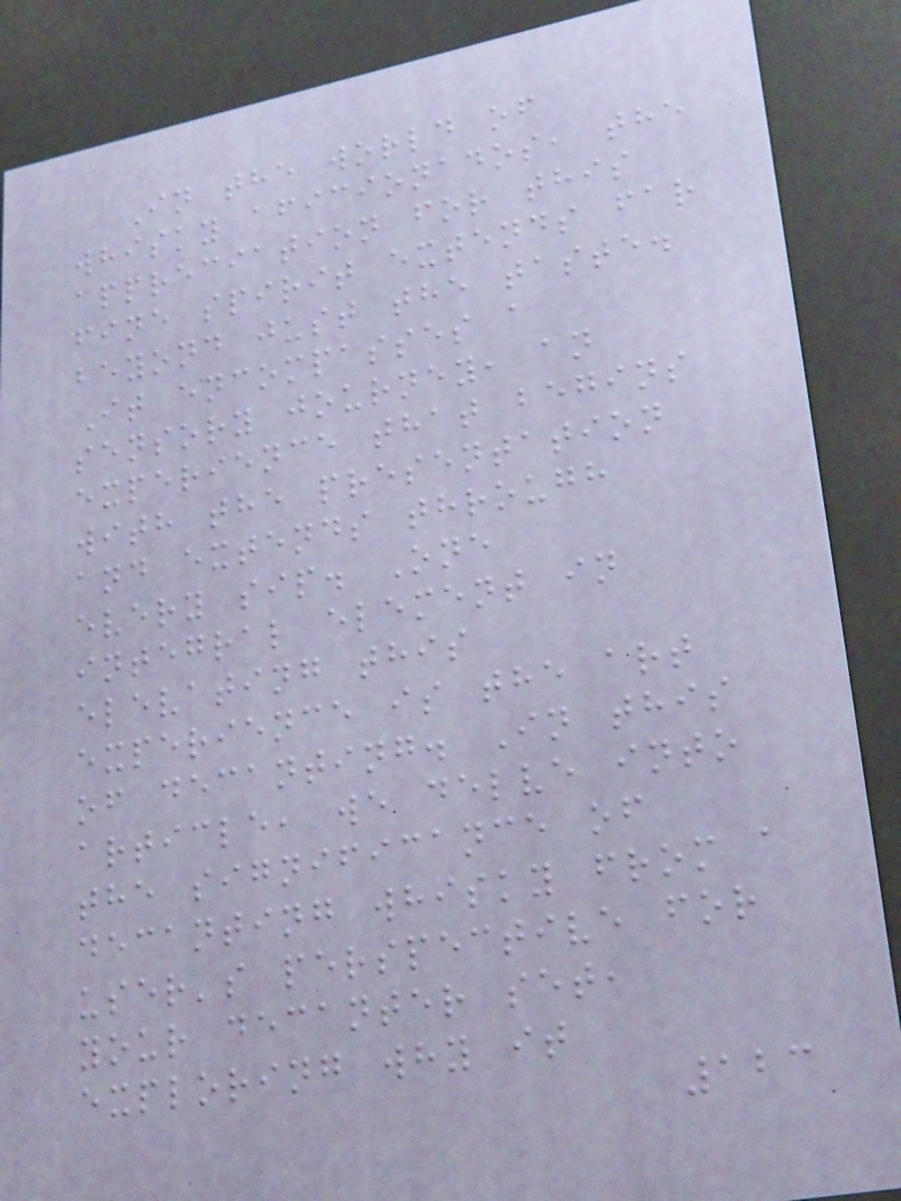In the world of
whisky aficionados, the
appreciation for this
fine spirit extends far
beyond just the taste.
It encompasses a
sensory journey, an
experience that begins
with the presentation
and extends through
every sip. One
integral element in
elevating this
experience is the art
of decanting. In this
article, we delve into
the significance of
decanting whisky from a
user's perspective for
your decanter set,
exploring why it
123
